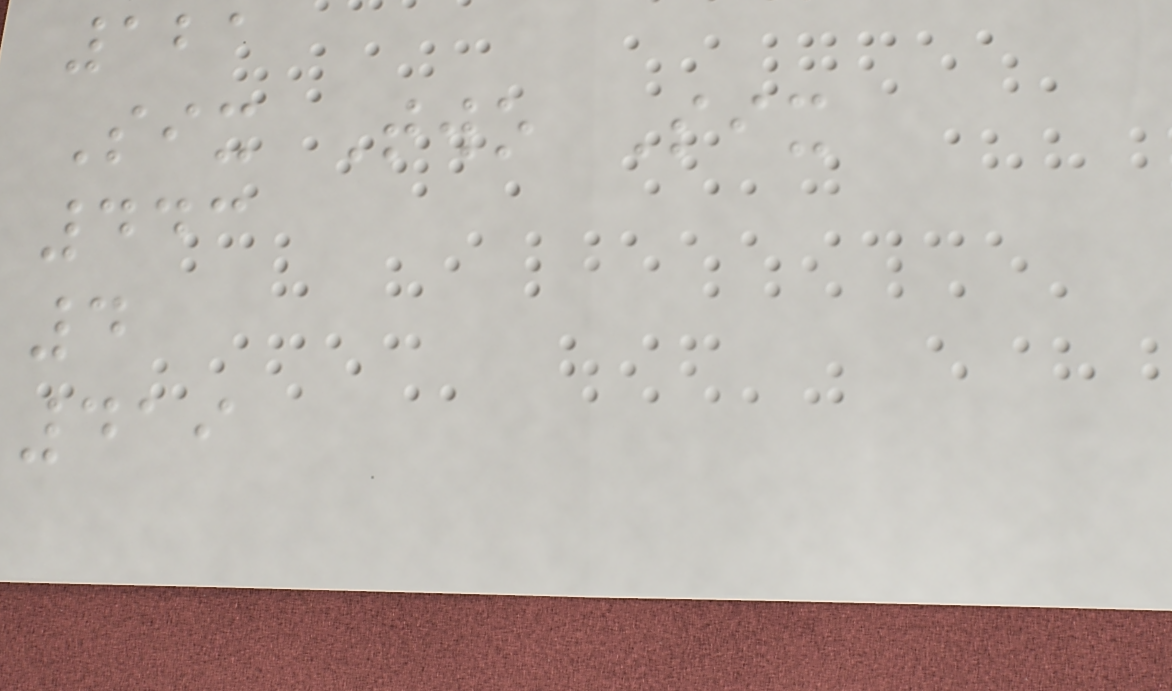121
Six Two Six
443
4
419
